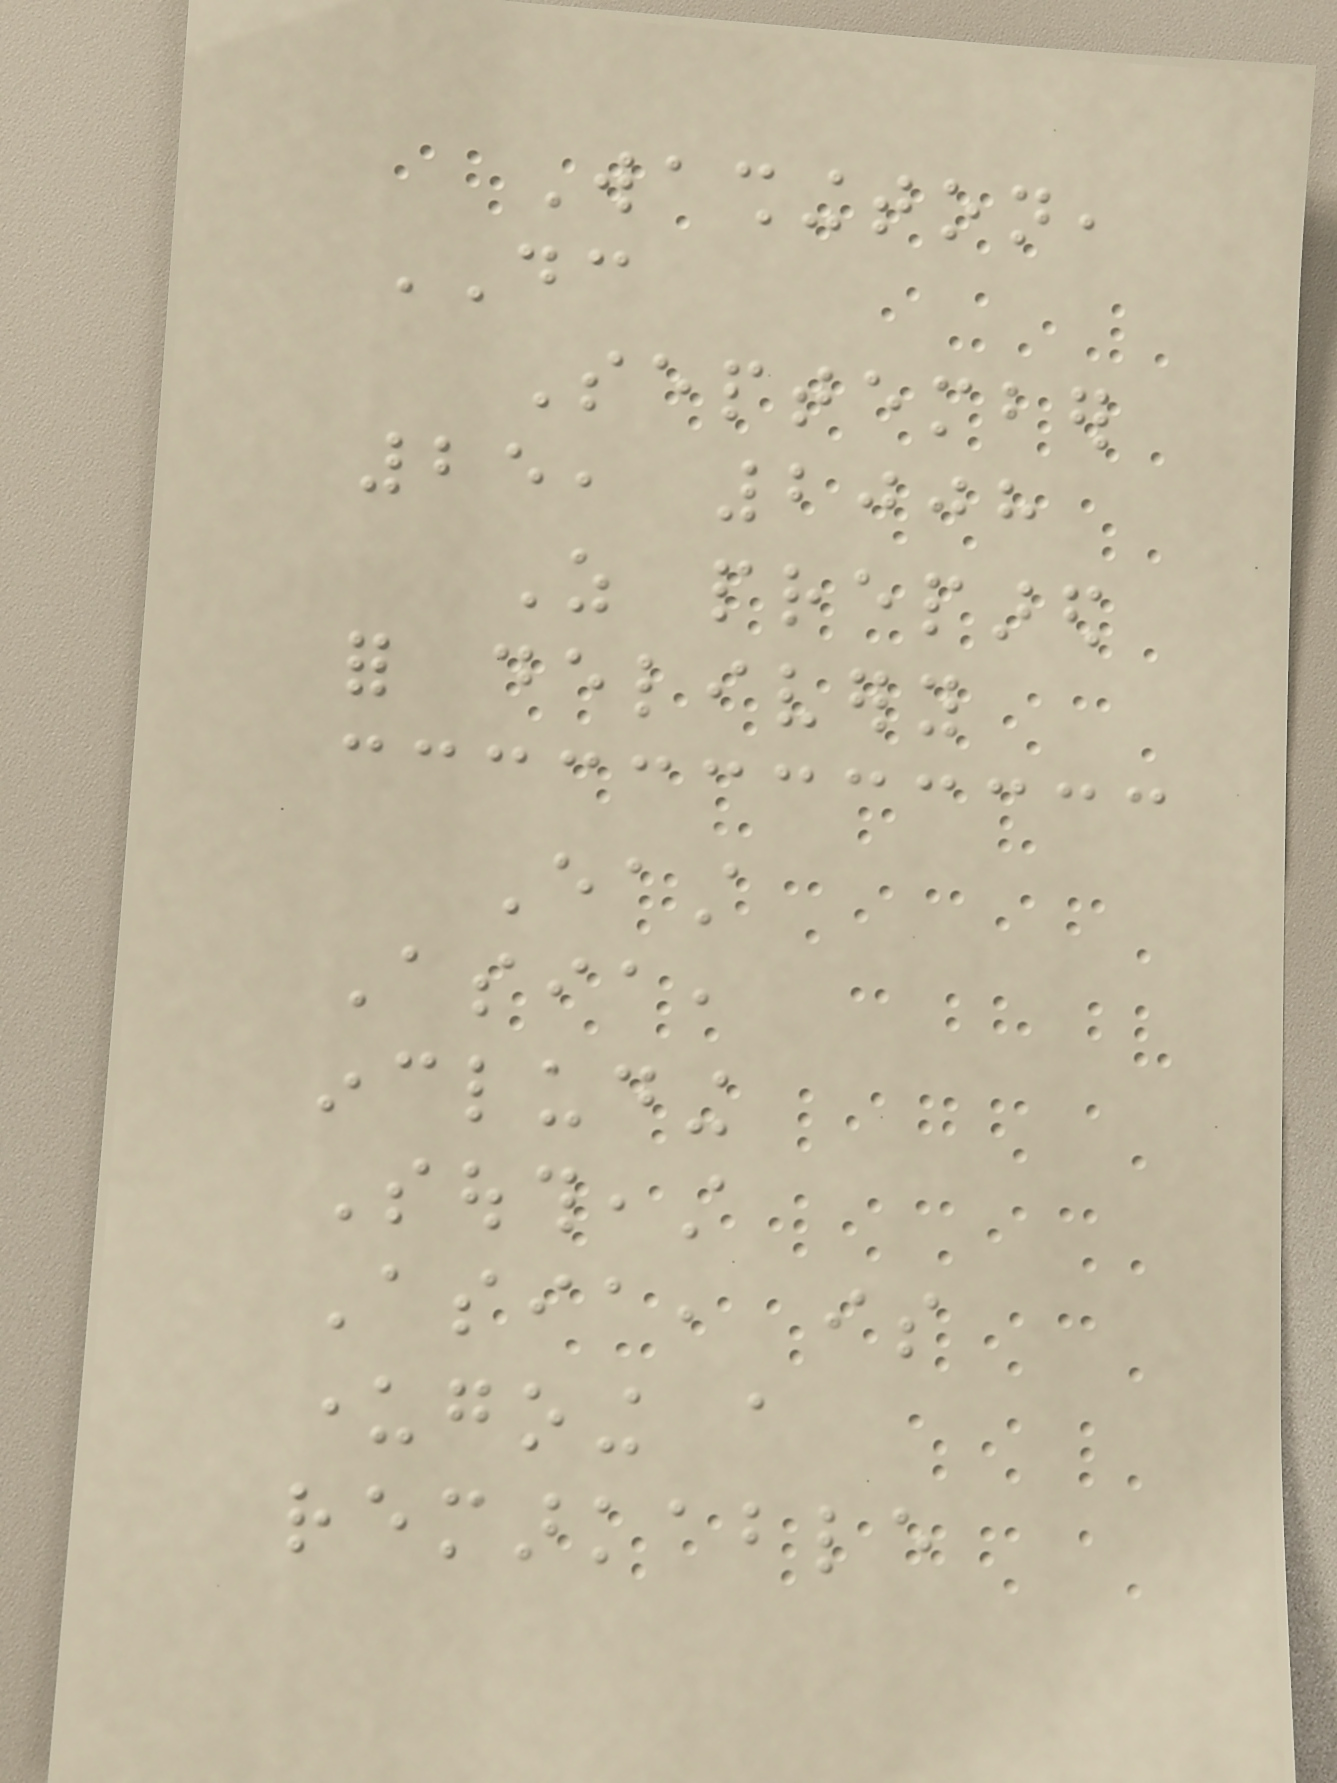Washington,
DC
September
25, 2008
As prepared
for delivery
East
Asia,
including
Southeast
Asia, is
undergoing a
remarkable
